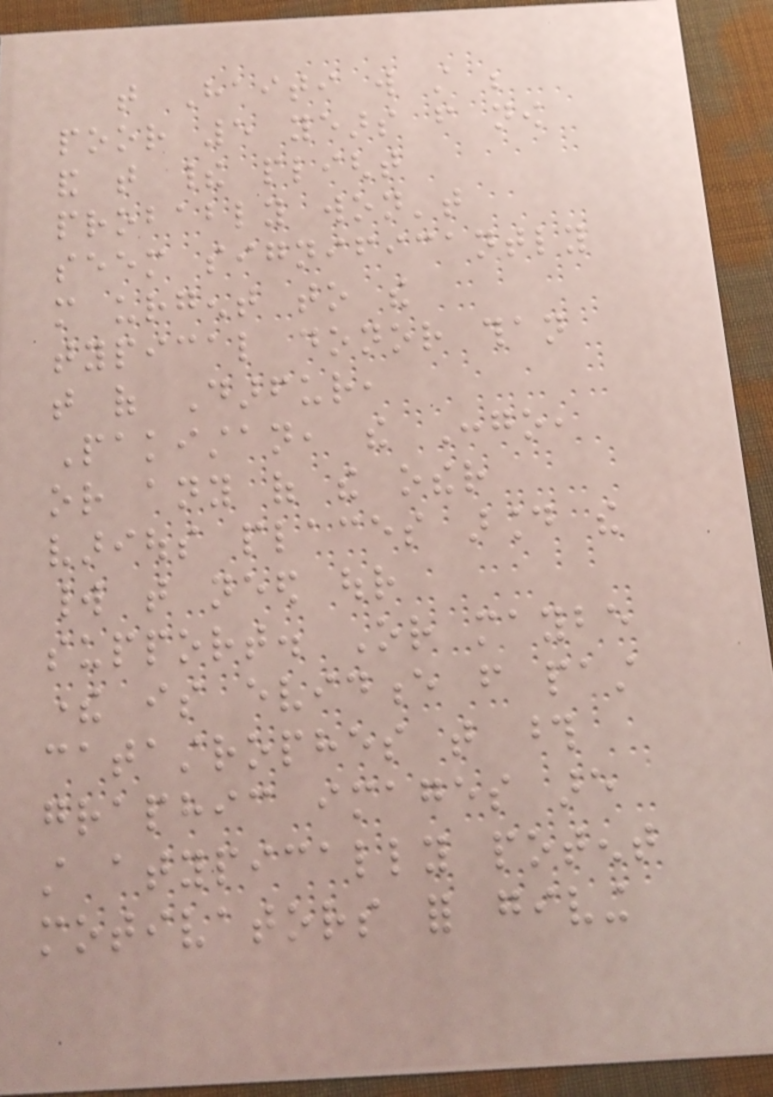that Haiti will still be
poor 5 years from now
and that their plight
probably won't
seem significantly
more urgent to the
typical donor than
that of Darfur,
Pakistan, the Congo,
or any of the other
various places around the
world that need our
support. Or maybe
there is evidence from past
catastrophes that those
graphic images are
still atypically potent
motivators for giving
